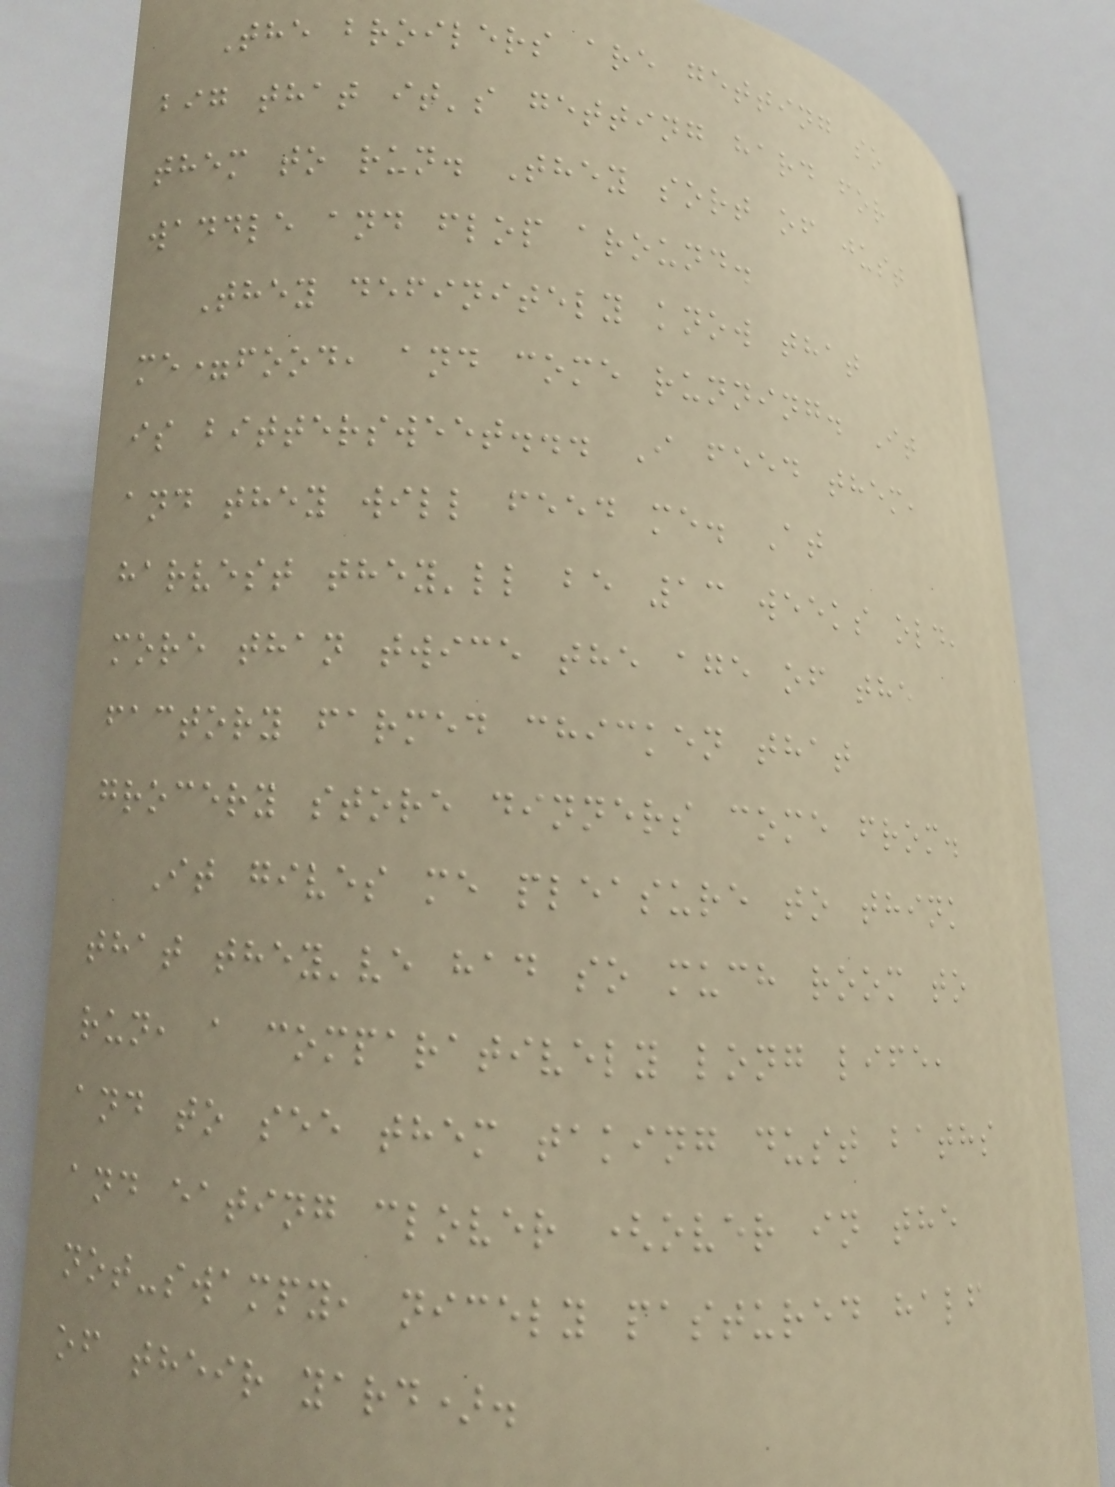The broilers are getting so
big that it's getting hard for
them to run. They sort of just
waddle and flop around.
They definitely know that
me=food, and come running. It
is bittersweet... I feed them,
and they will feed me. At
harvest they'll be 13 weeks old,
more than twice the age of the
factory farmed chicken that
grocery store dinners come from.
It gives me pleasure to think
that they've had so much room to
run, a comparatively long life,
and to see them taking dust baths
and eating clover (over in the
not-swampy, nicely pastured half
of their yard).
